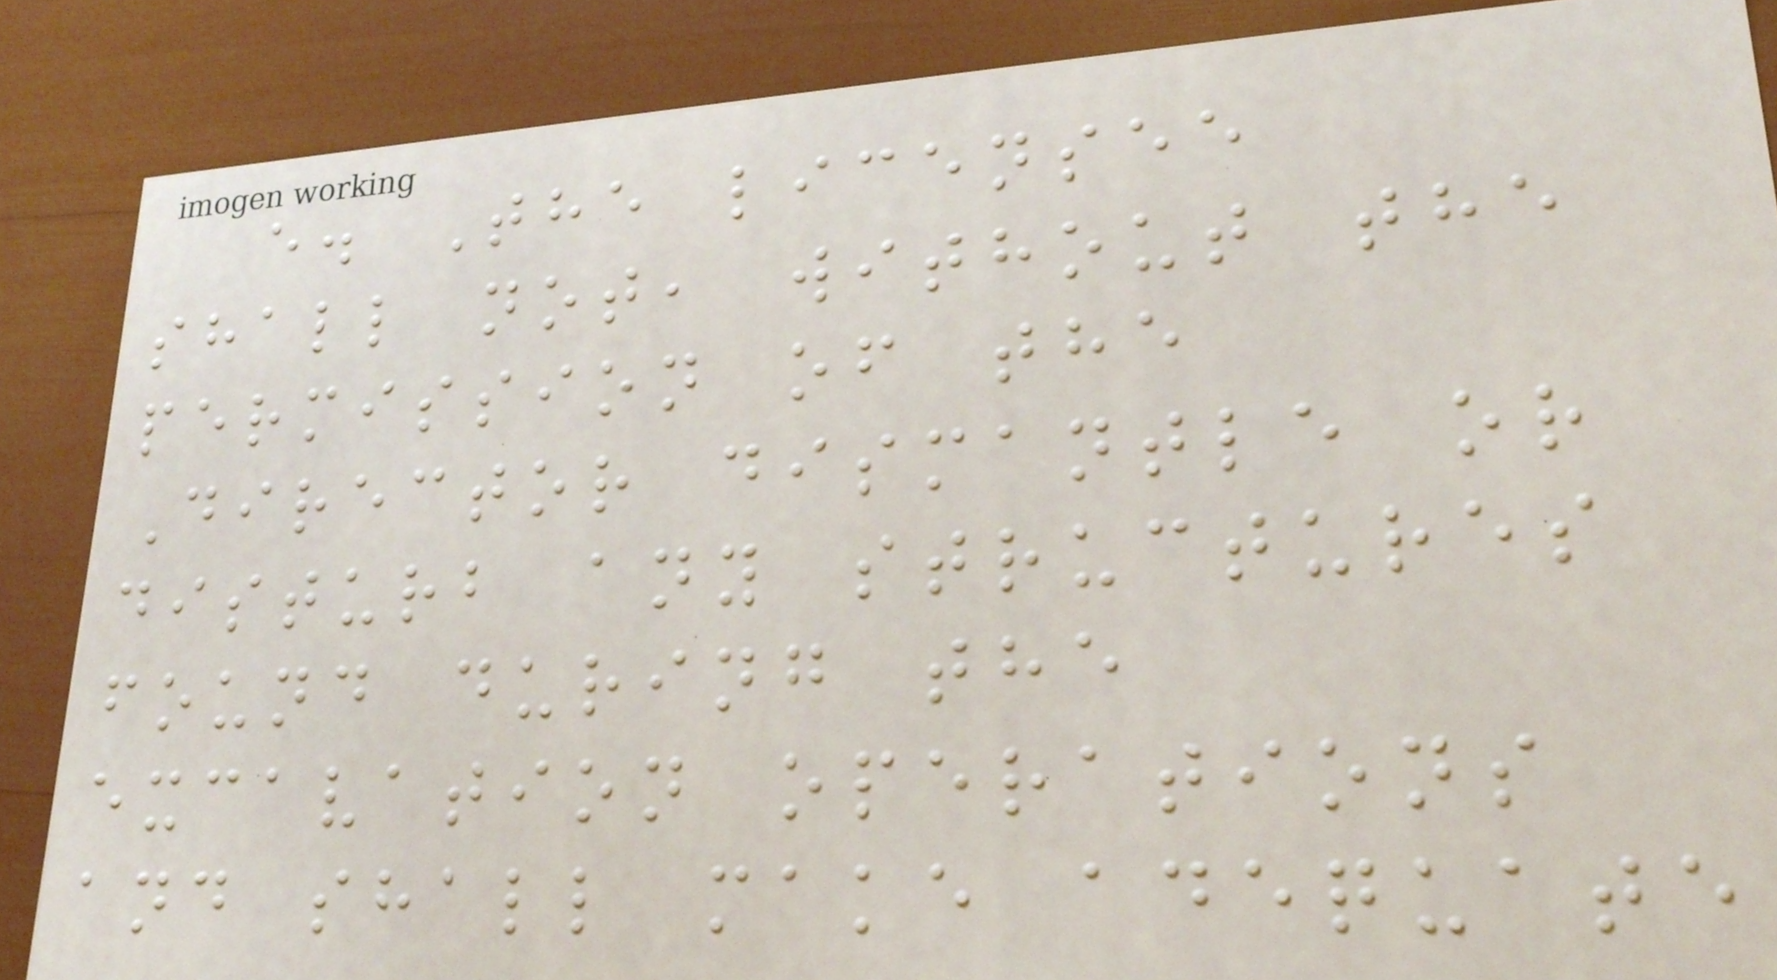e. The licensee
shall not, without the
permission of the
Director dismantle or
disturb any structures
found during the
excavation operations
and shall make adequate
